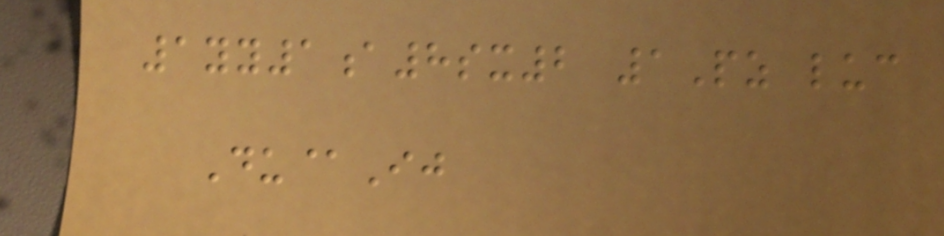1yy1a8sx2 1Pz luc
Du@Ij
